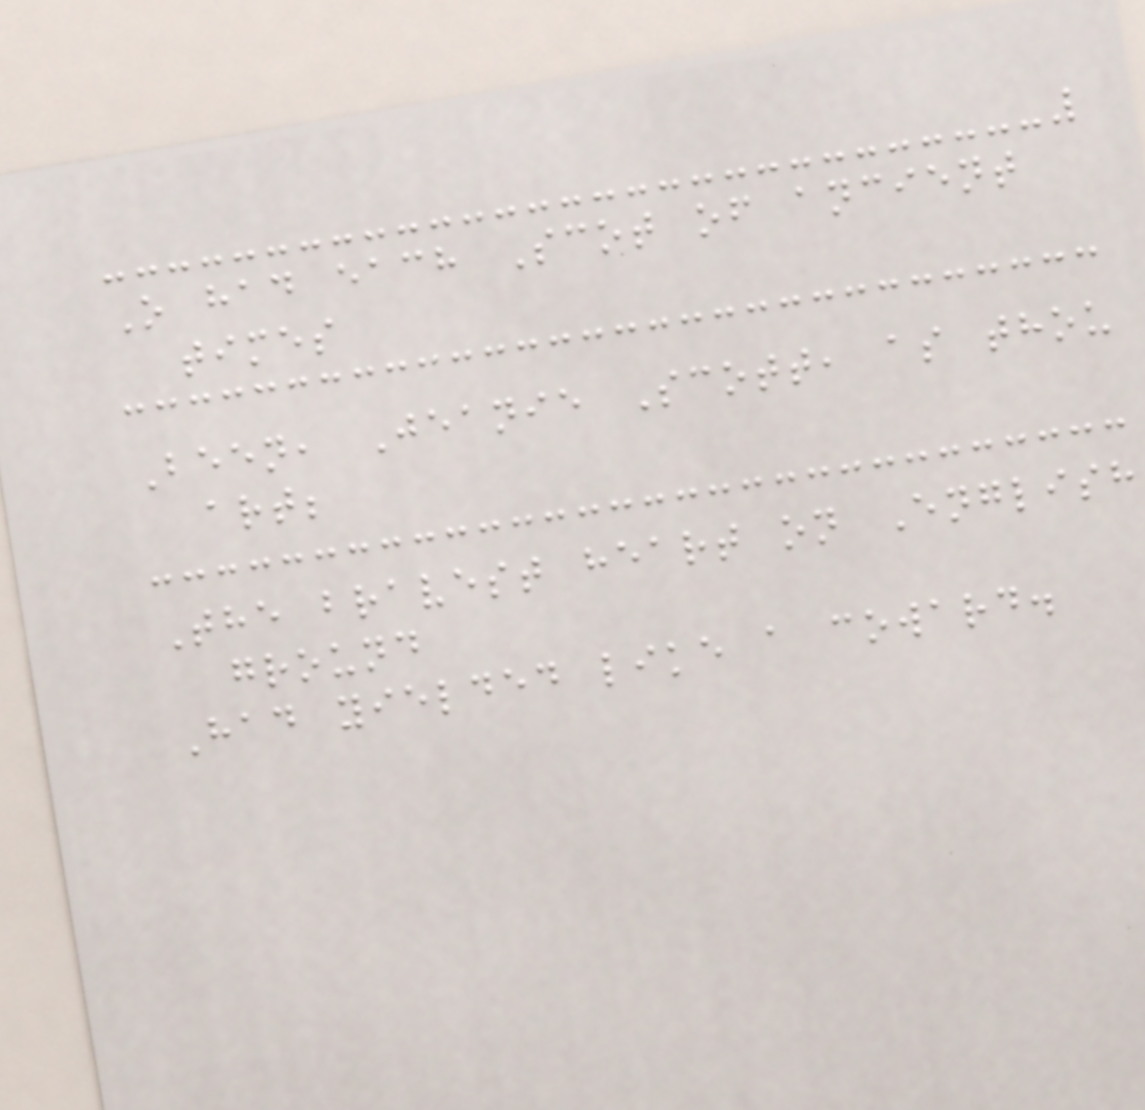O had each Scot of ancient
times
Been, Jeanie Scott, as thou
art;
The bravest heart on English
ground
Had yielded like a coward.
